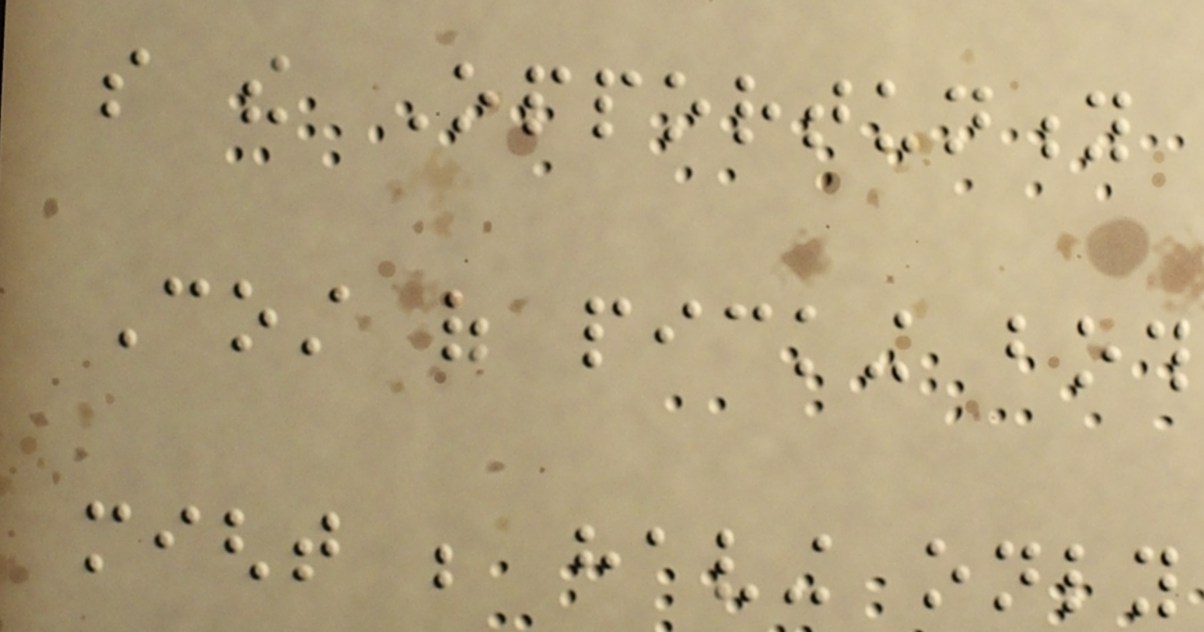so the Opportunity
Cost of picking both
might be having only
